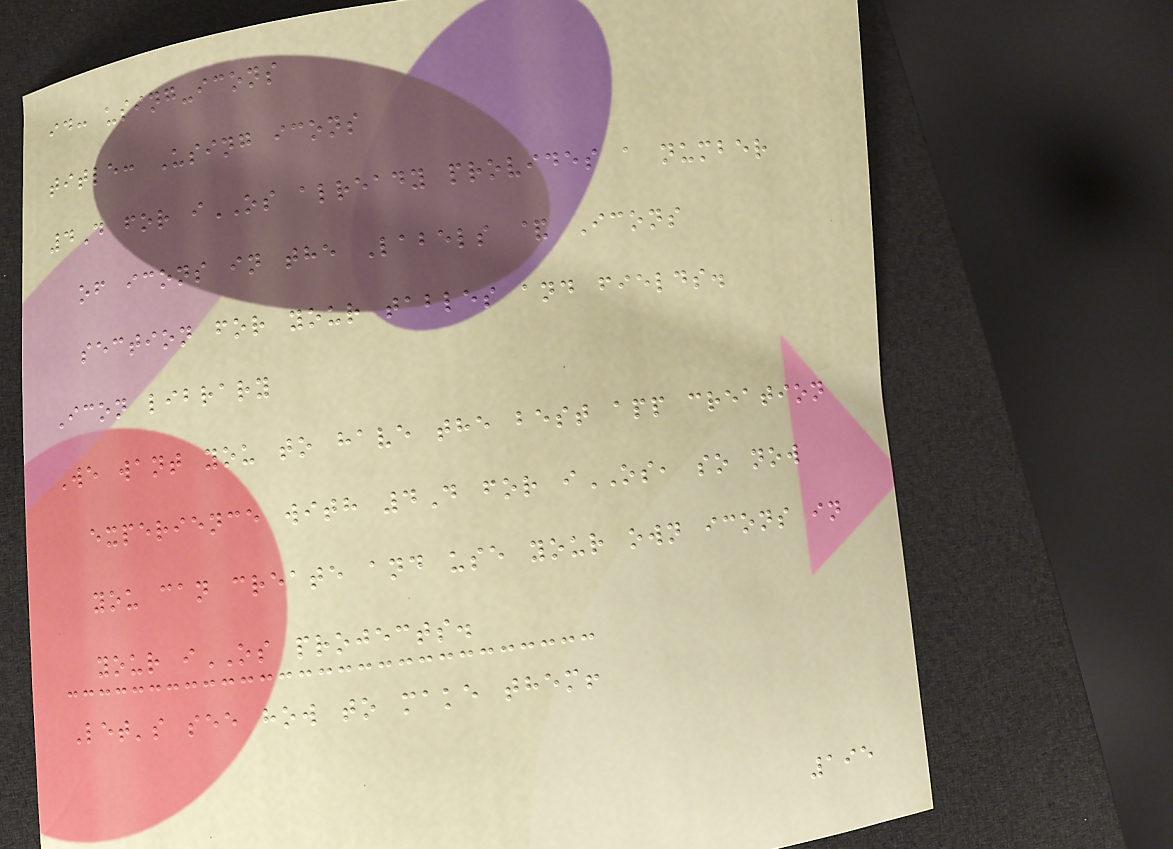id: using-icons
title: Using icons
4D for iOS already provides a number
of icons in the Labels & Icons
section for your tables and fields.
Icon library
We want you to have the best app creation
experience with 4D for iOS, so now
you can create and use your own icons in
your iOS projects.
Let's see how to make them!
195
